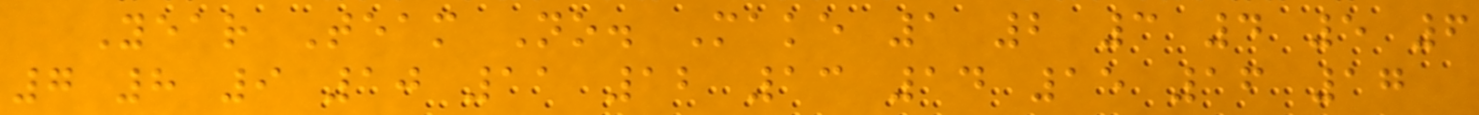Year Team No. Make 1 2 3 4 5 6
7 8 9 10 11 12 13 14 15 16 17
